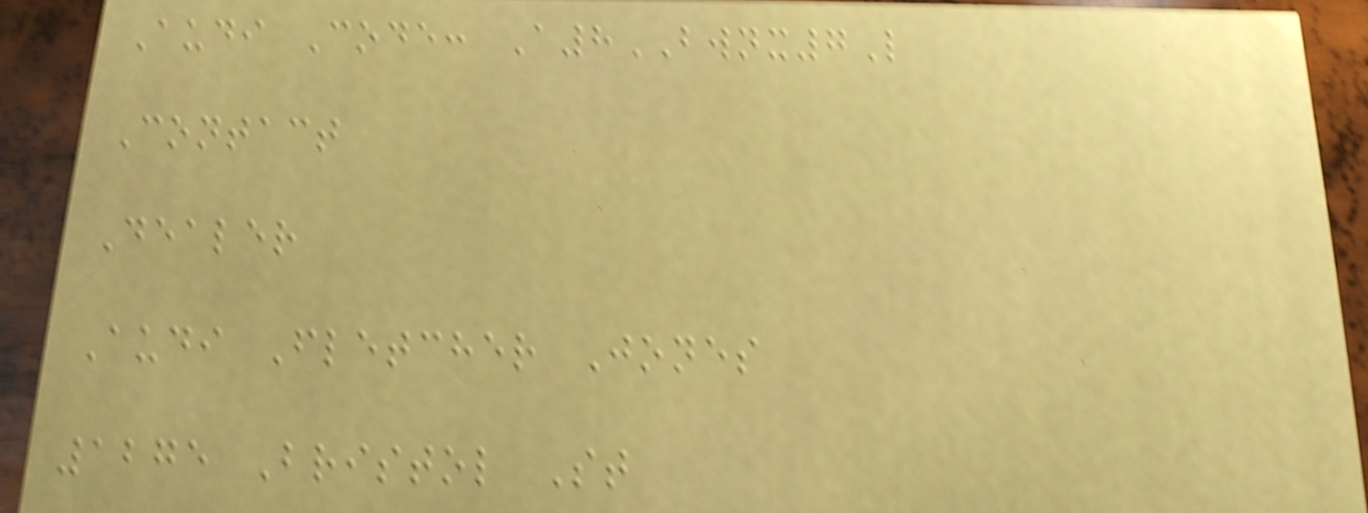Audi Code: A8BWNX7L
Contact
Dealer
Audi Fletcher Jones
1275 Bristol St
